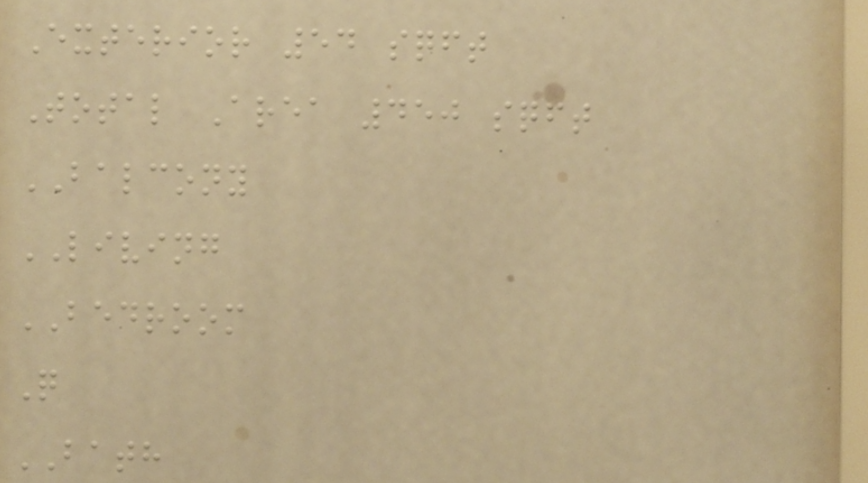Exterior 54 sqft
Total Area 450 sqft
BALCONY
LIVING
BEDROOM
Q
BATH
